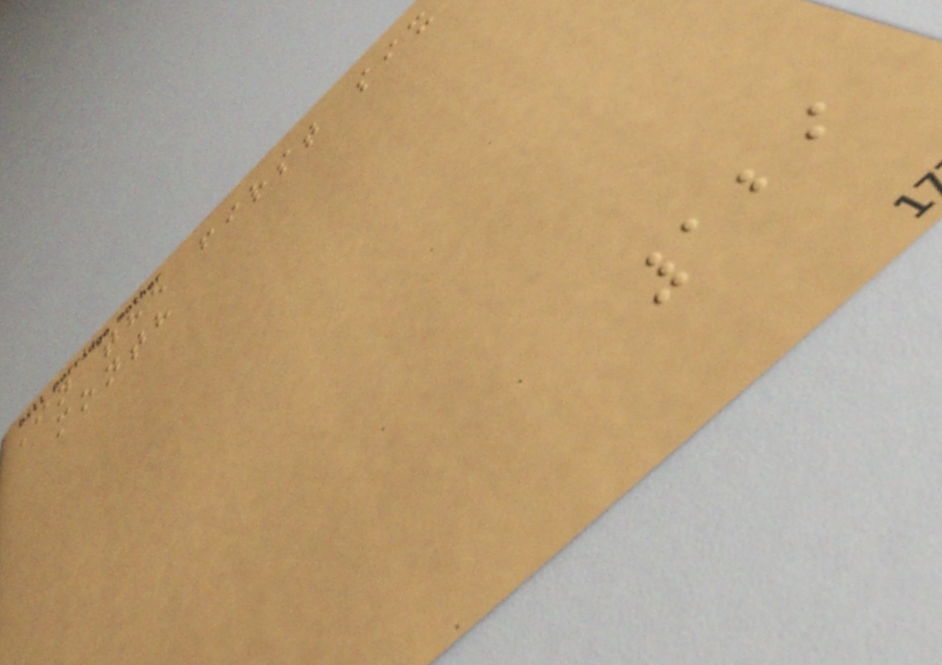In the first six
month
129
